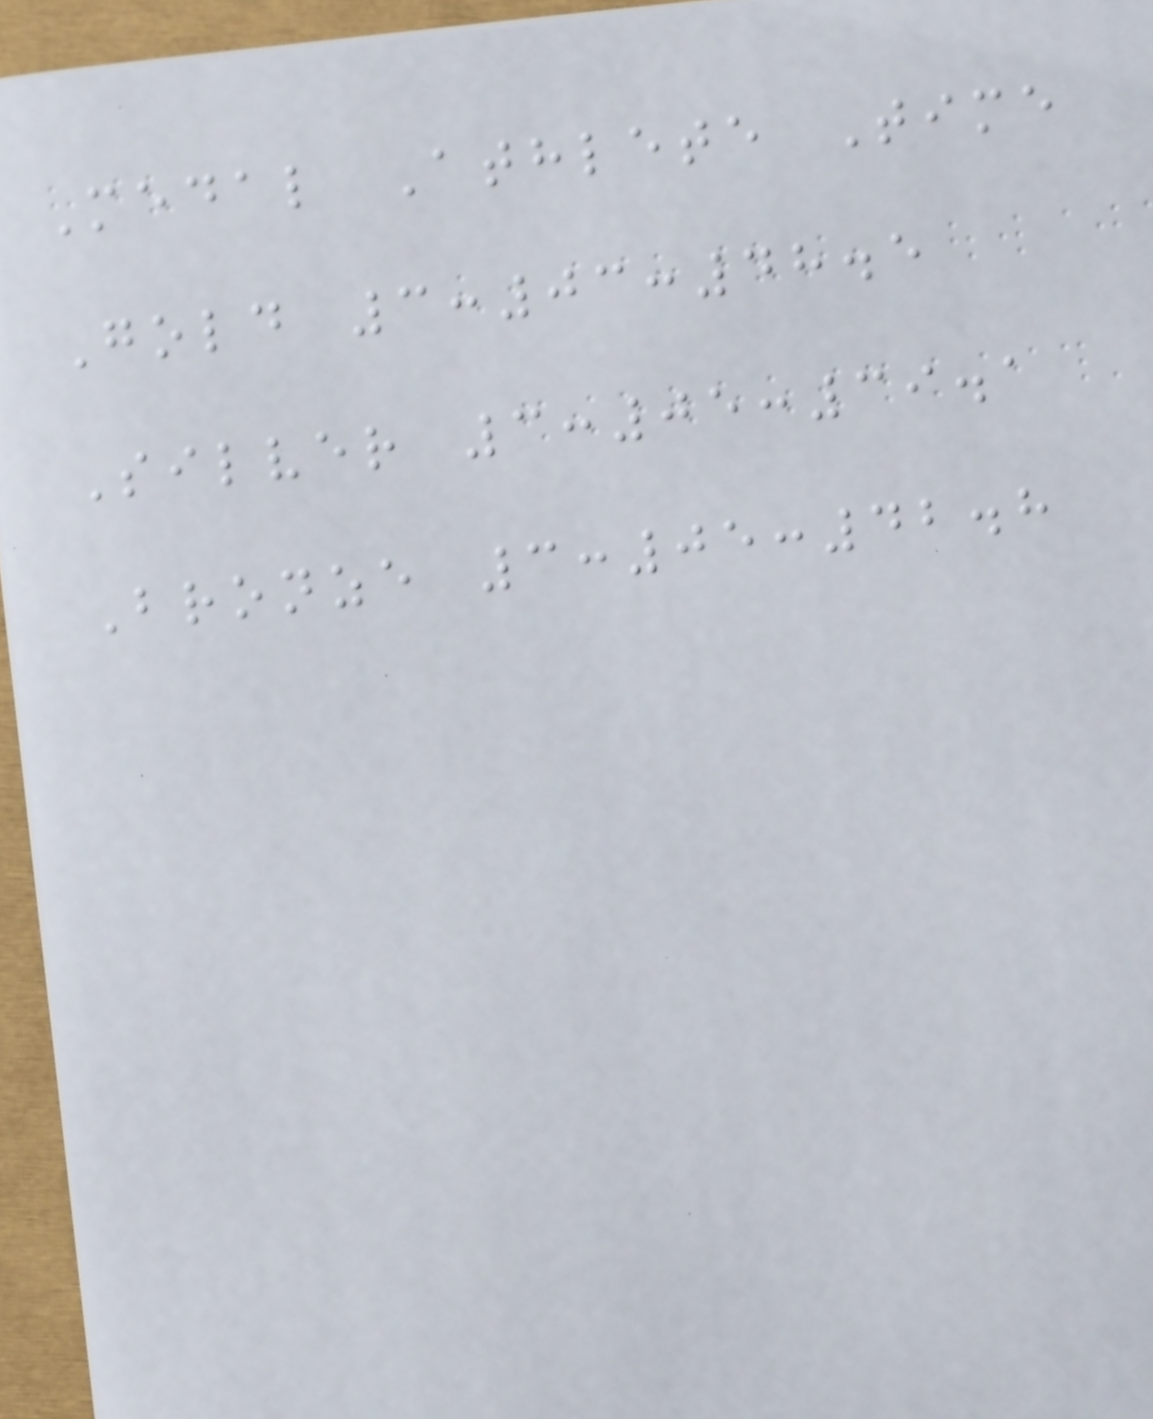Medal Athlete Time
Gold 3:03:48.5
Silver 3:05:39.1
Bronze 3:05:42.8
